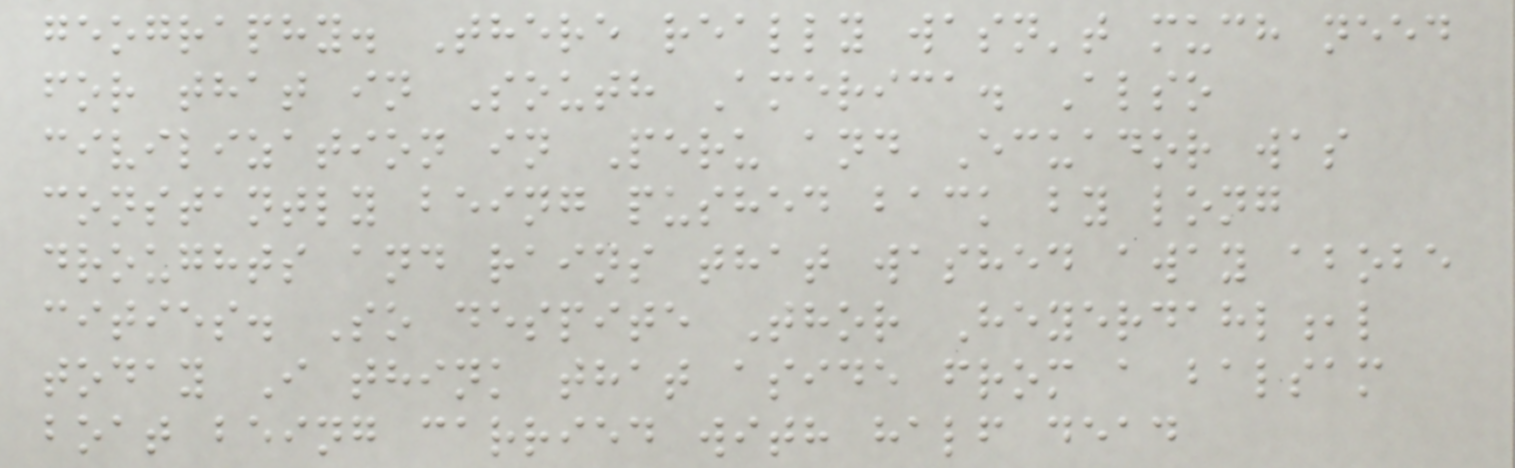geography. There really wasn't much need
for that in South America. Also
civilization in Peru and Ecuador was
constantly being pushed back by long
droughts and rains that washed away abobe
cities. So despite Thor Heyerdahl,l
today I think that aside from a balsam
boat being carried with half dead
